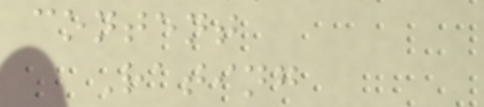content
Rating
